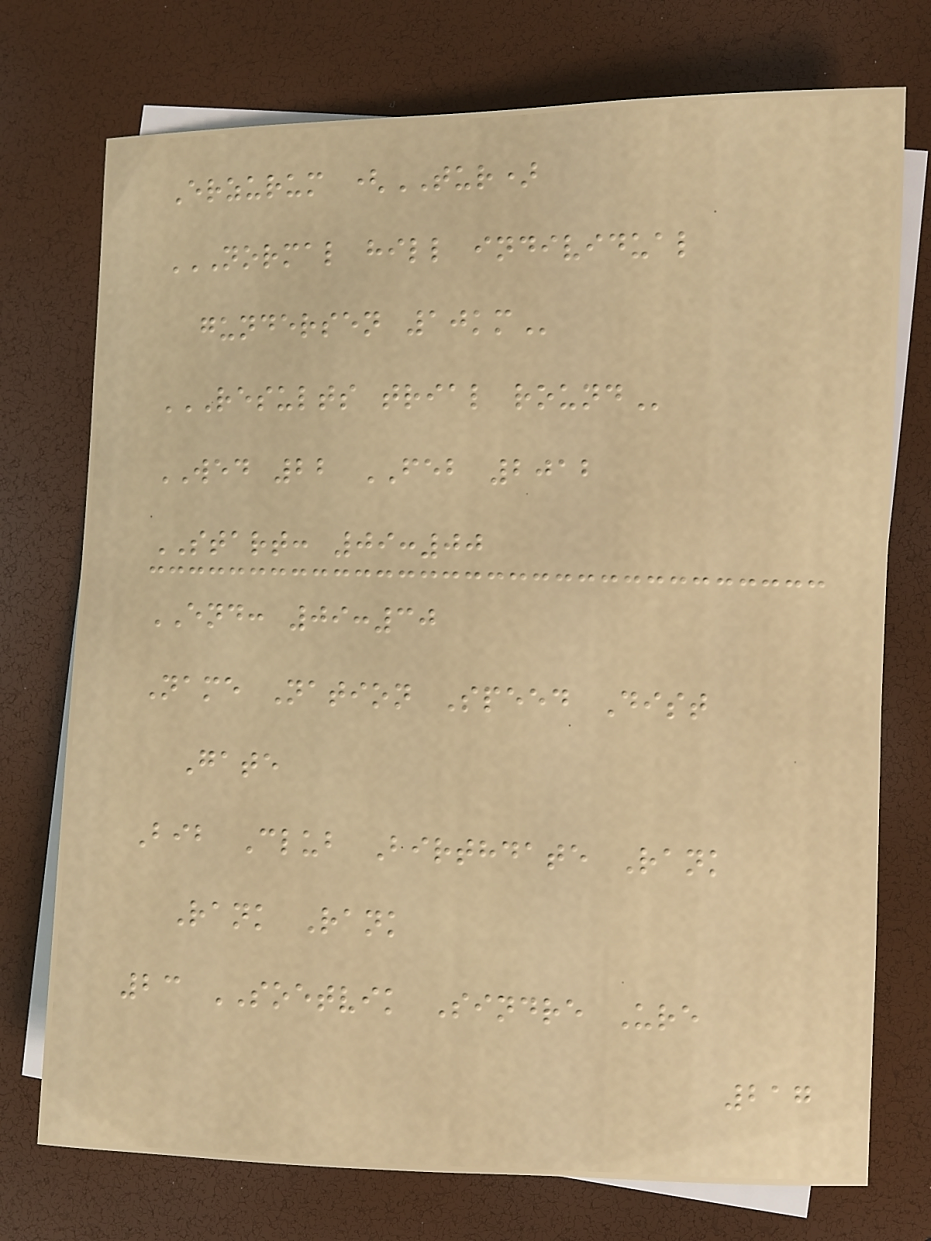Erzurum (TUR)
NORMAL HILL INDIVIDUAL
GUNDERSEN 10KM
RESULTS TRIAL ROUND
WED 22 FEB 2012
START: 09:00
END: 09:30
Name Nation Speed Dist
Gate
Bib Club Birthdate Rank
Rank Rank
23 SOETVIK Sindre Ure
217
